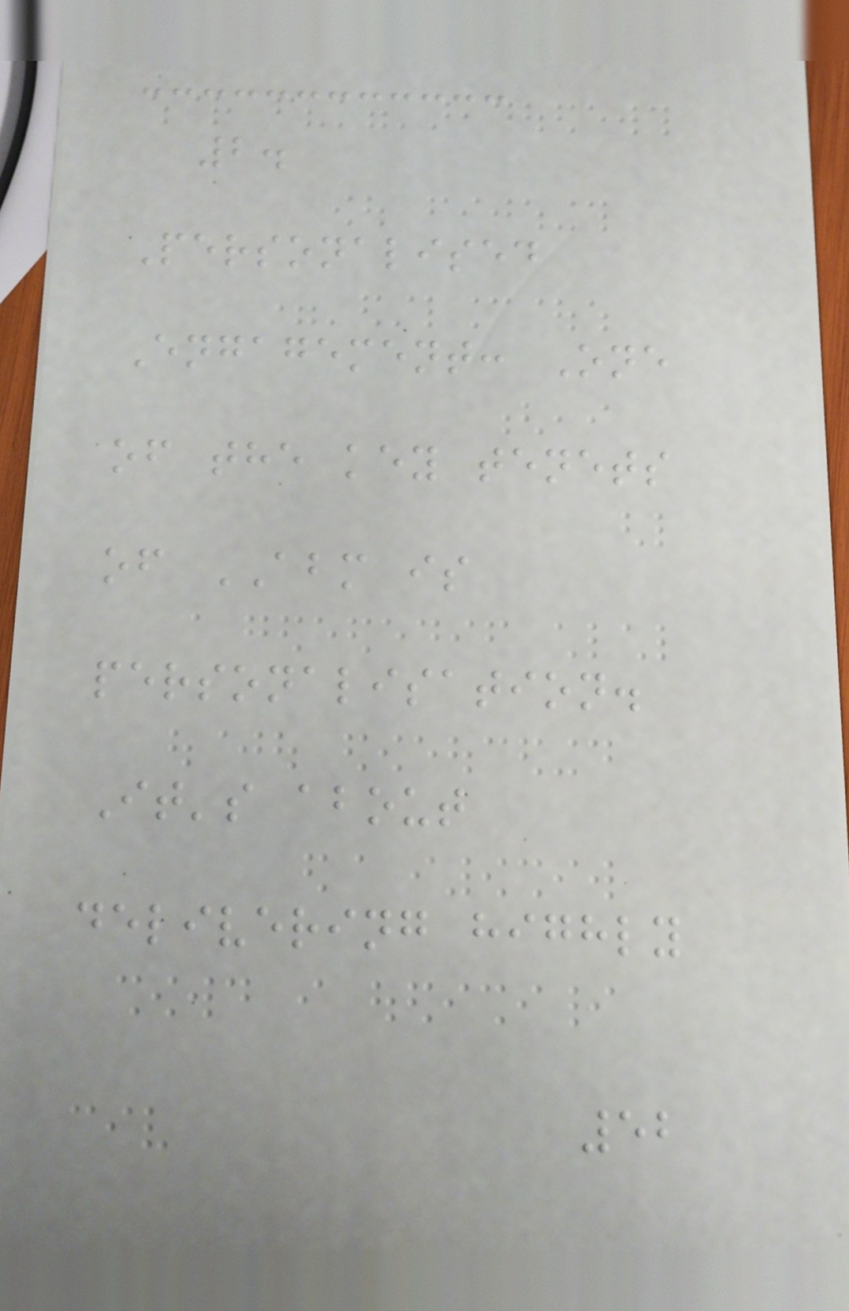2.
Personalised
Engagement: One
of the key tenets
of ABM is
personalisation.
It's about
delivering highly
52
